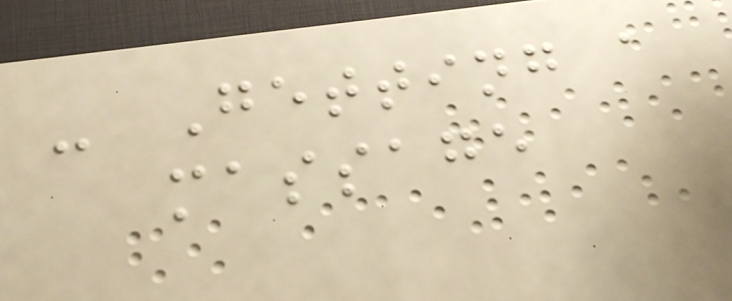- Getting a
massage
